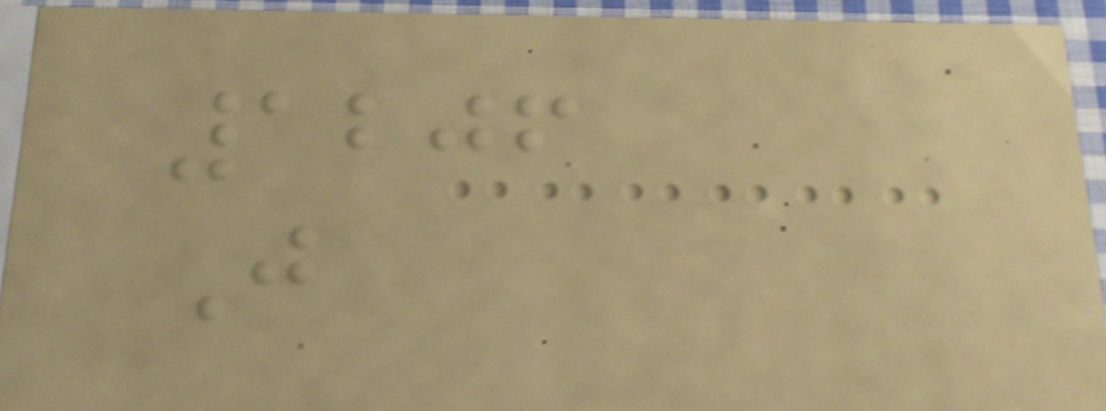1206
J
